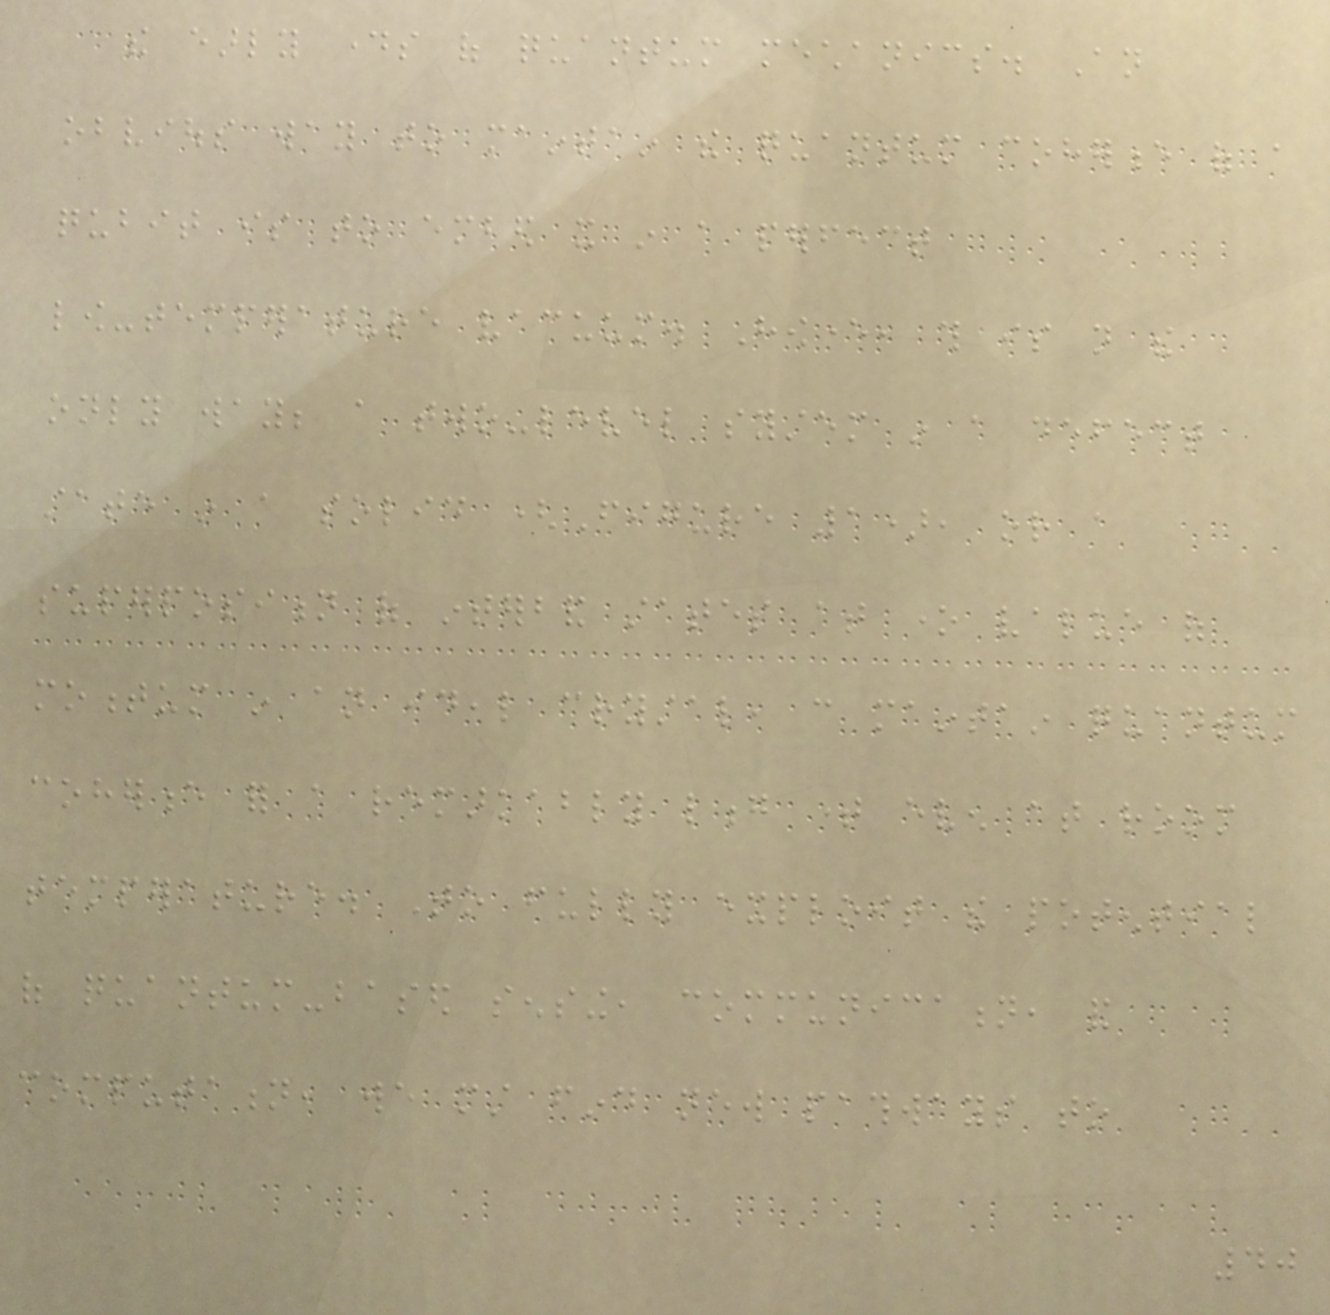the early days of quantum mechanics. An
obvious way to maintain the quantum coherence of a
qubit is to embed it in a perfect
low-temperature vacuum. However, this is not the
only way; a two-level system in a defect
state in a solid (Figure 1), or a
superposition of interband states at one value of
momentum in an ideal crystal, can maintain quantum
coherence for a remarkably long time even at room
temperature. To fully exploit the potential
of quantum-based sensing, communication, and
computation, we must find new pathways to
40
